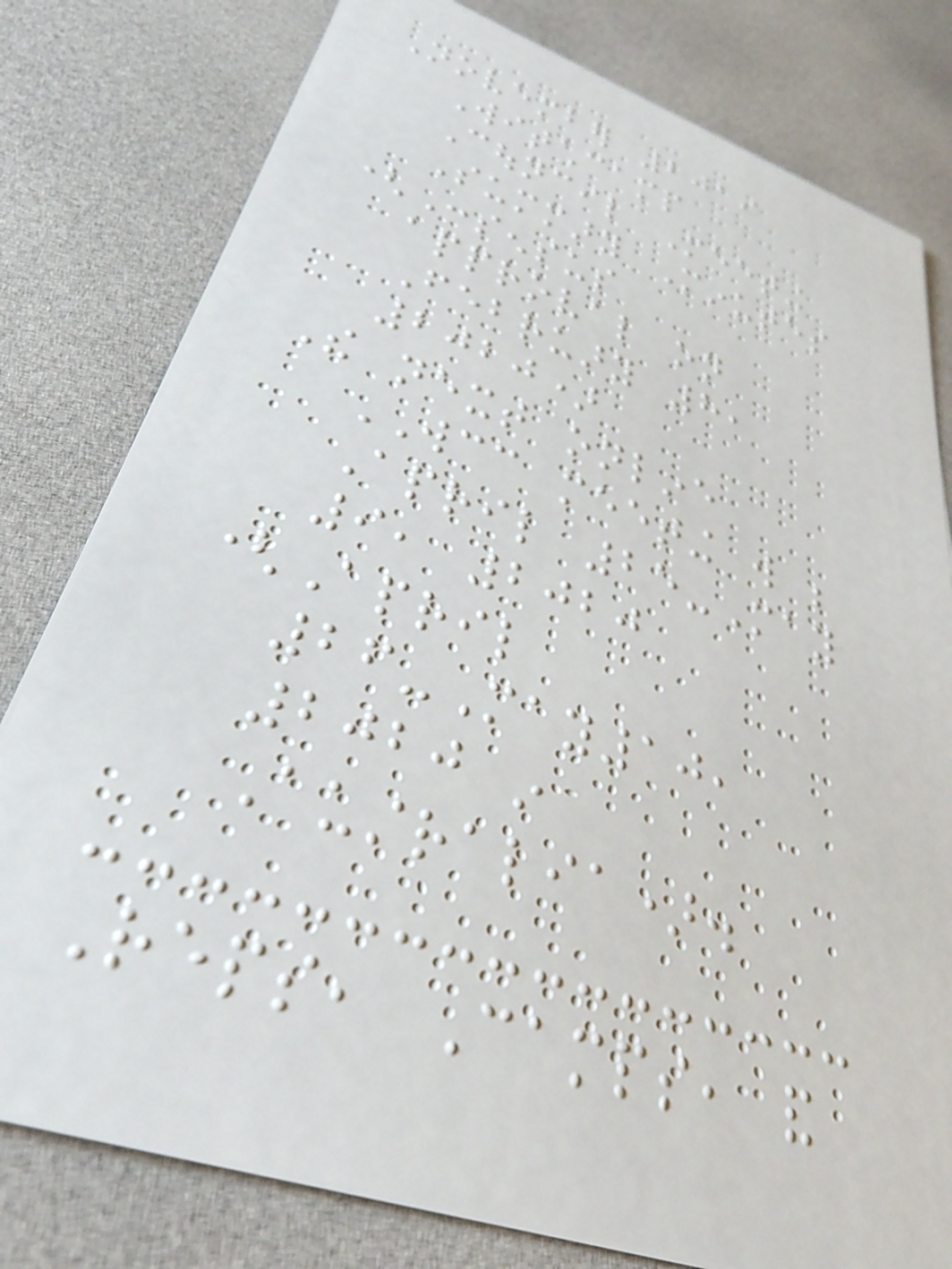November 2019
Witchcamp
Council Meeting
Summary Minutes
(Consensus
approval on
February 8,
2020)
The next online
WCC meeting will be
April 25-May
9, 2020
(April
26-May10,
2020 in
Australia).
Reps, Camps, and
